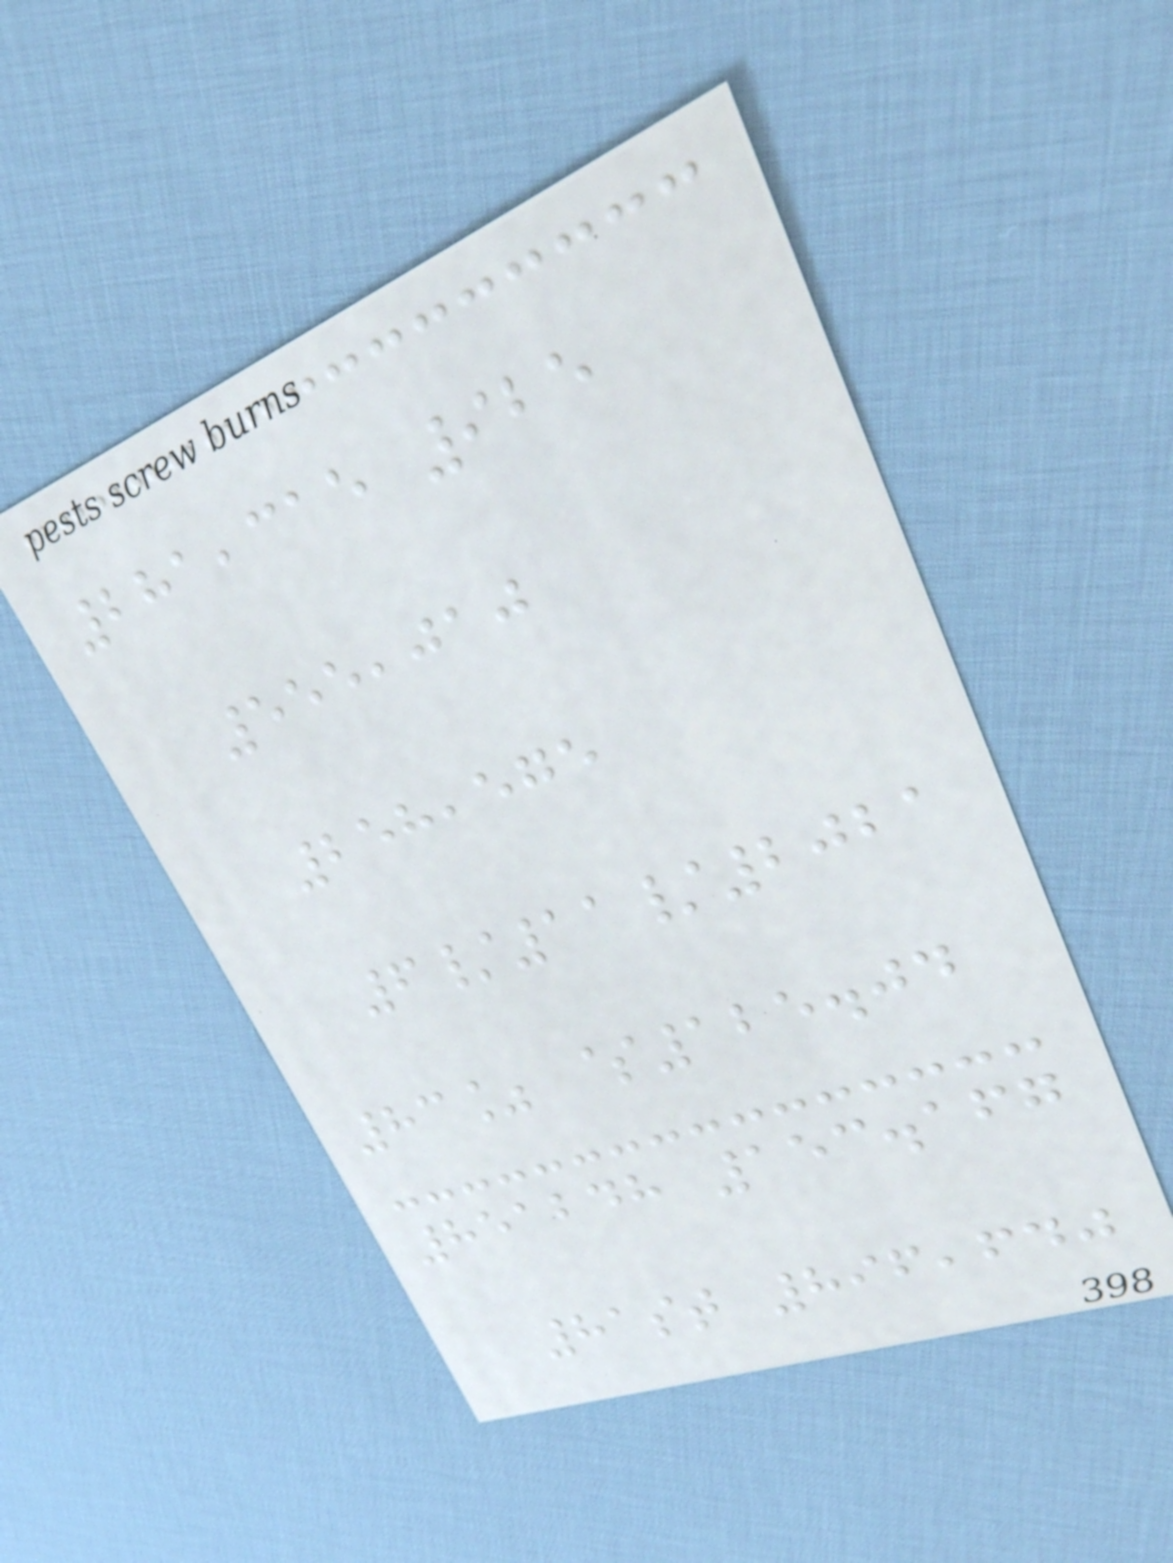281,315 925
555,010
258,575
6/11/2021
83% $125.04
851248 153.167
81st 896,640
